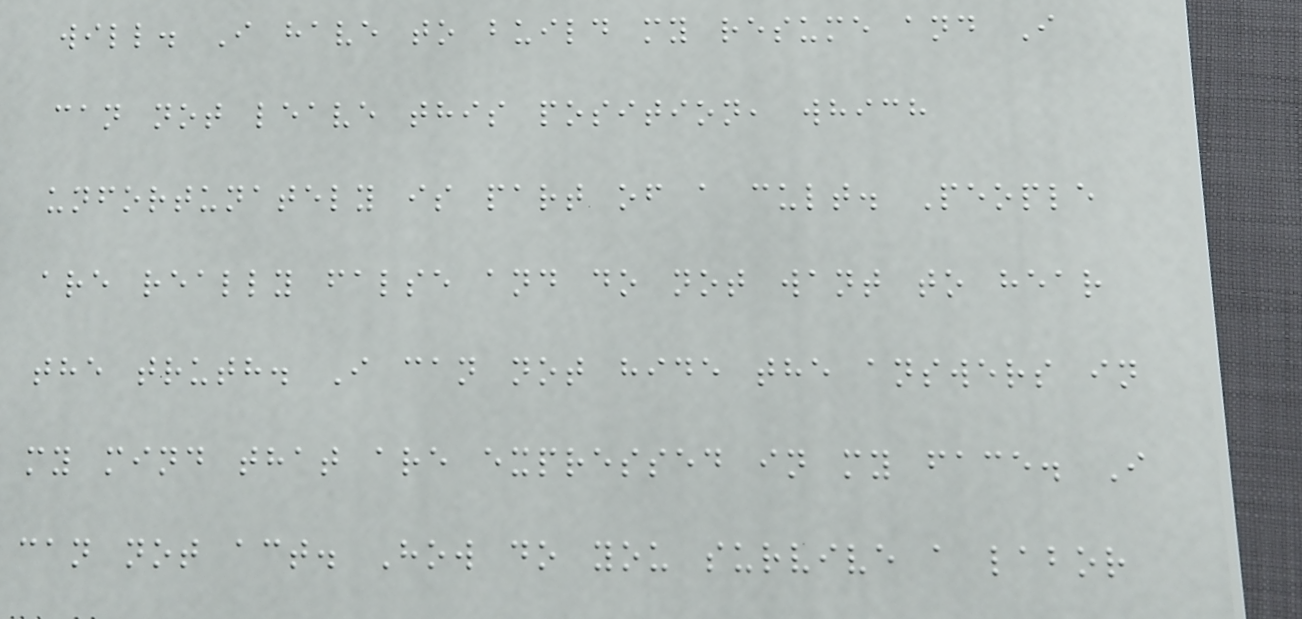will. I have to build my resume and I
can not leave this position, which
unfortunately is part of a cult. People
are really false and do not want to hear
the truth. I can not hide the answers in
my mind that are expressed in my face. I
can not act. How do you survive a labor
